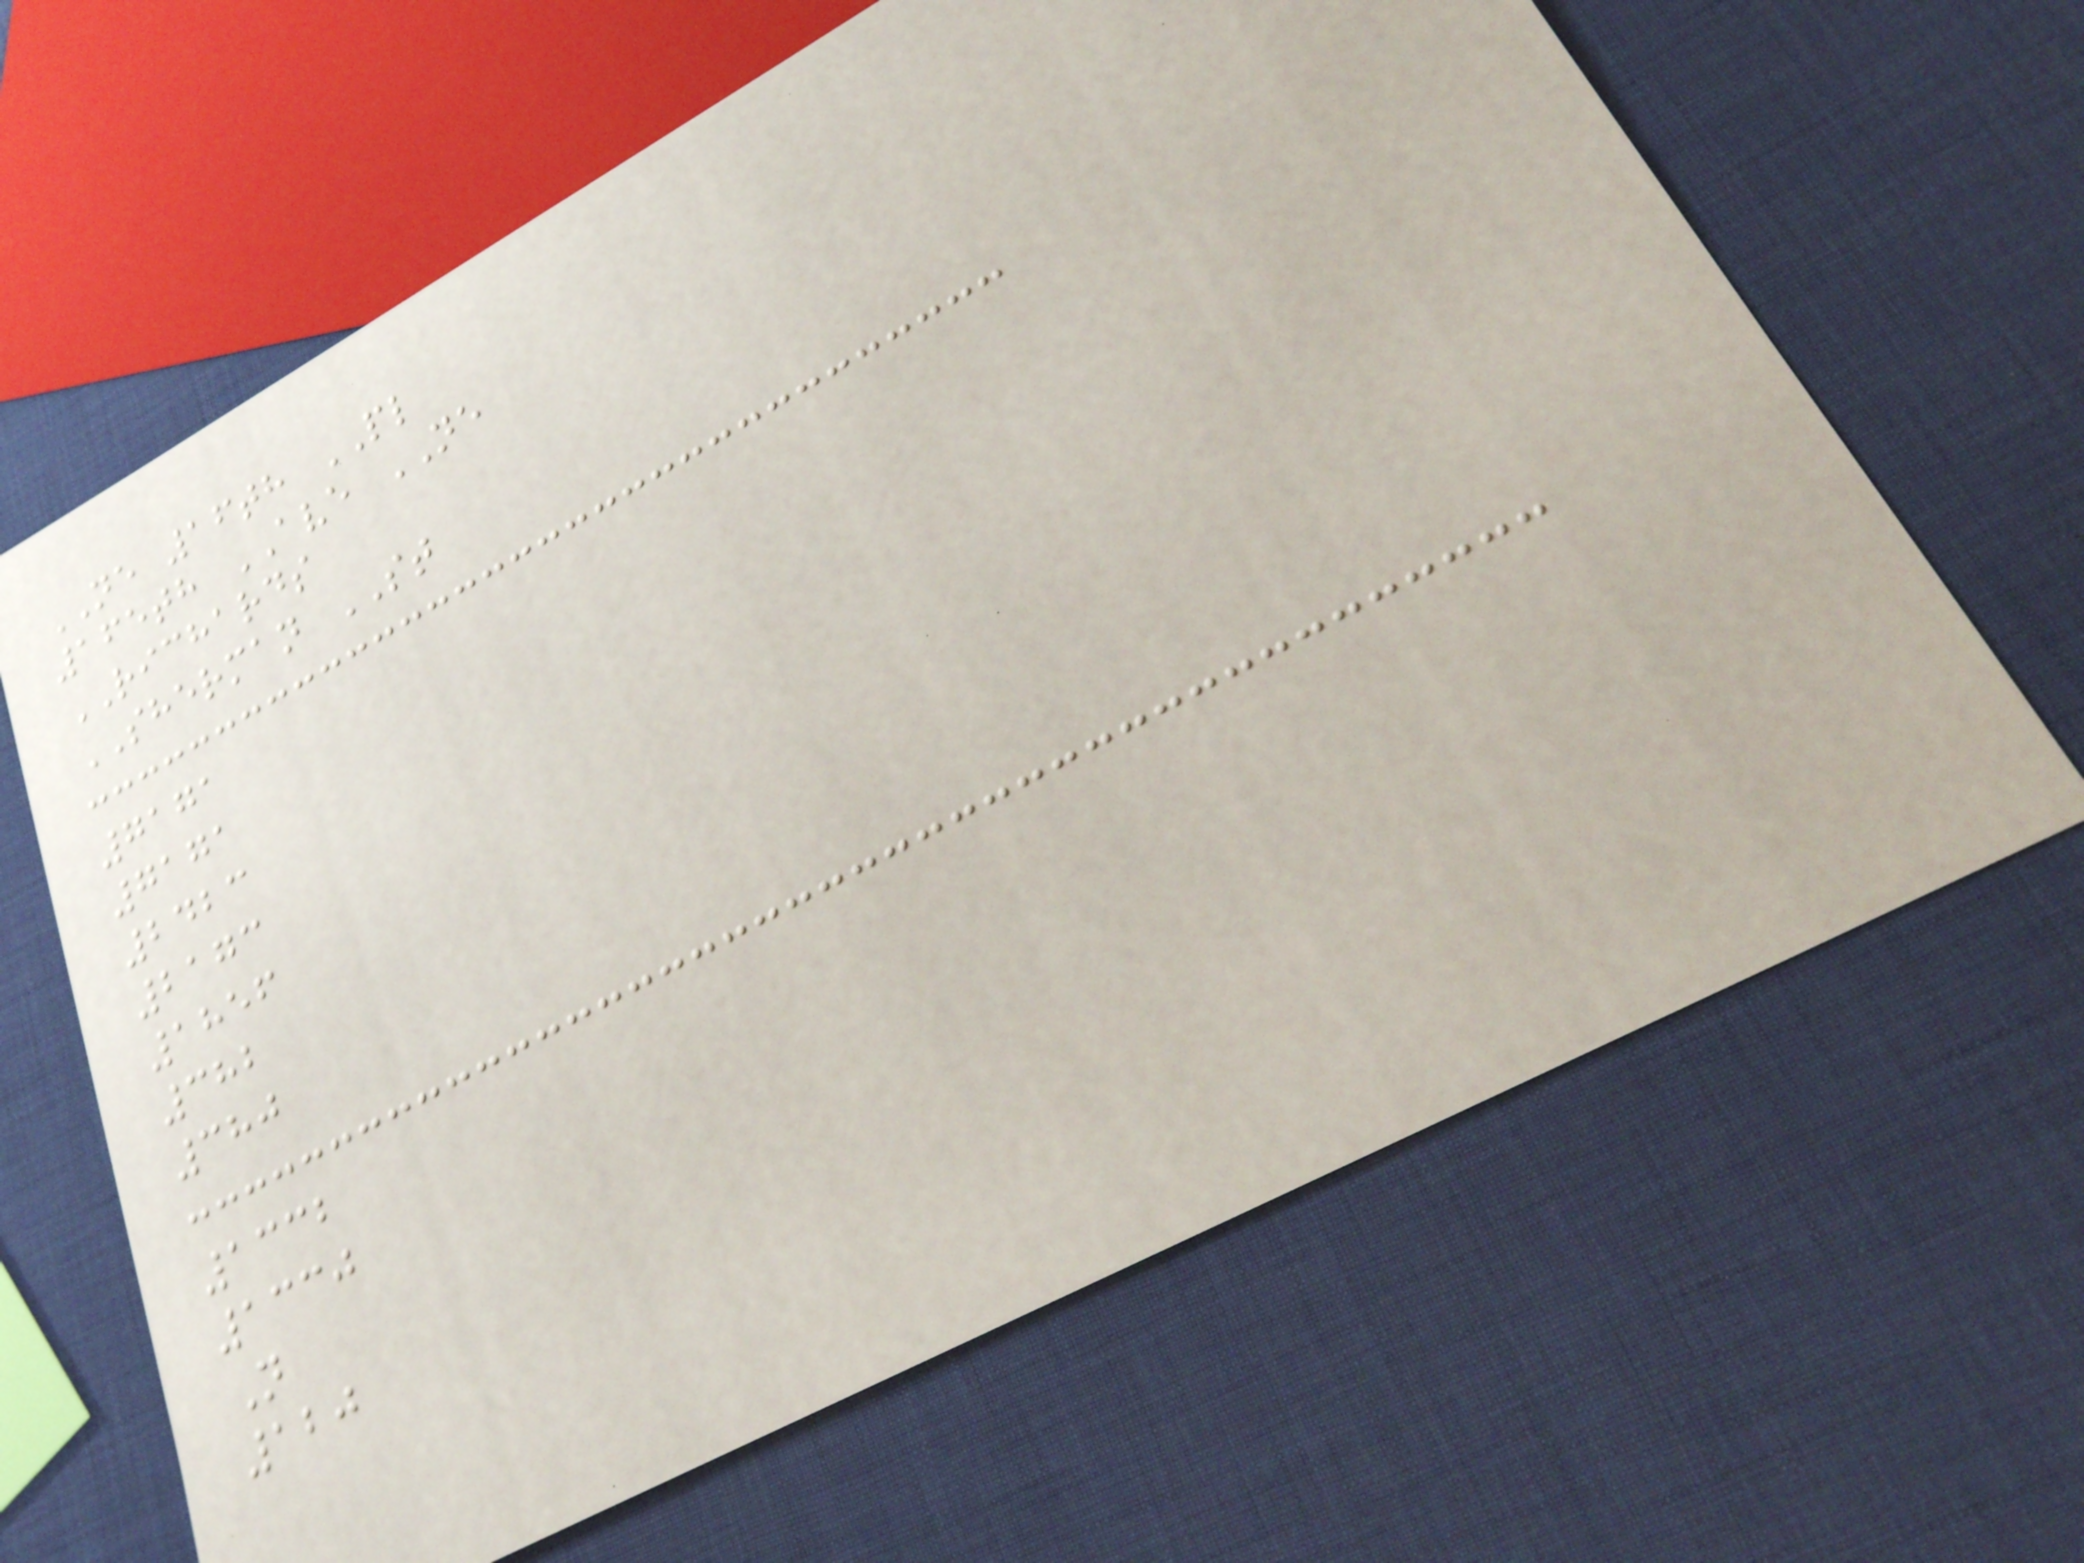NE 16th PL
165th AVE NE
RICHARDS
SHERMAN ST
7171
7171
2423
2173
1856
382
380
1332
1330
N
120
